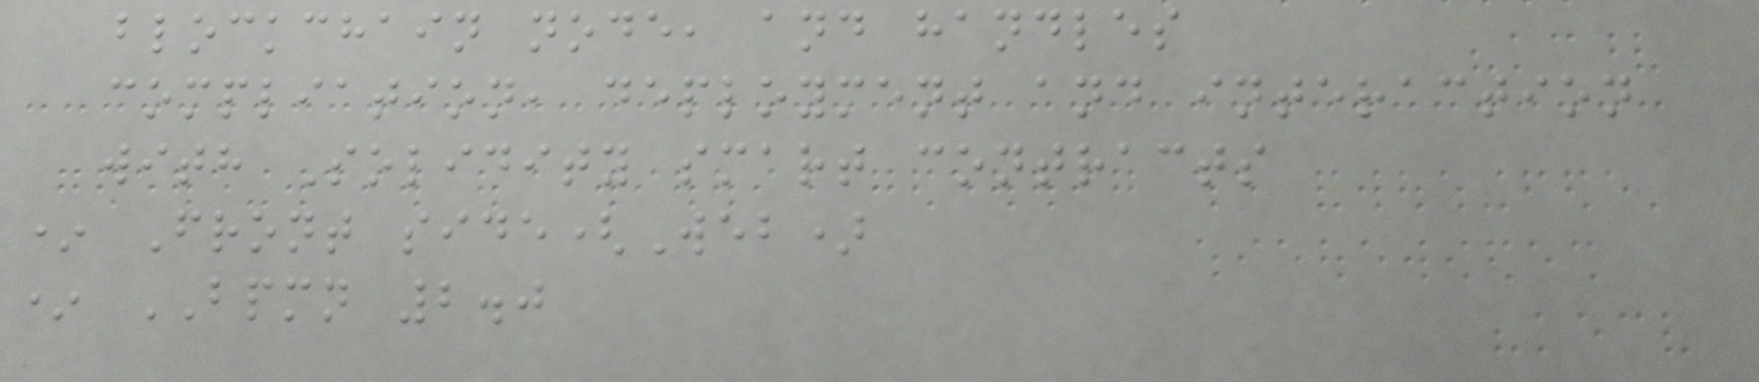blockchain node, and handles
compliation, deployment and interaction
with Solidity smart contracts
* Front side(Web)
* BPMN 2.0
